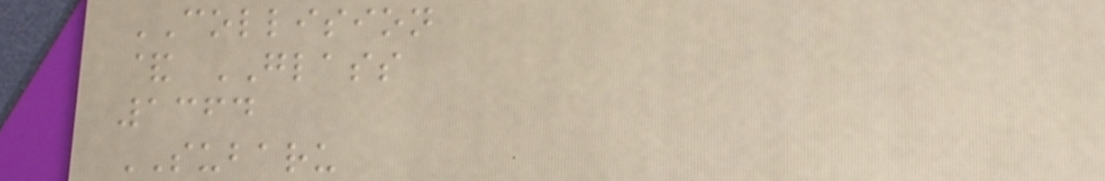COLLISION
& GLASS
1364
SUBARU
